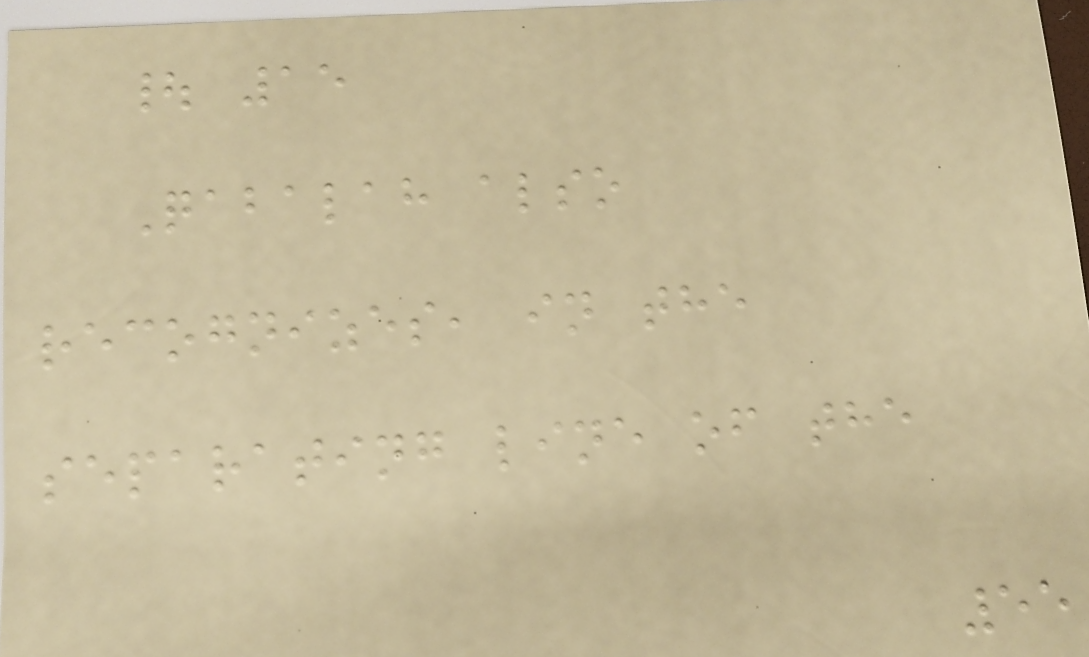| 15
Qabalah also
recognizes, in the
separating line of the
55
